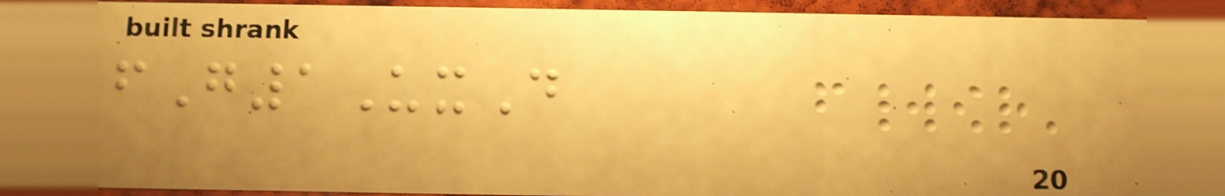fG1UxD
